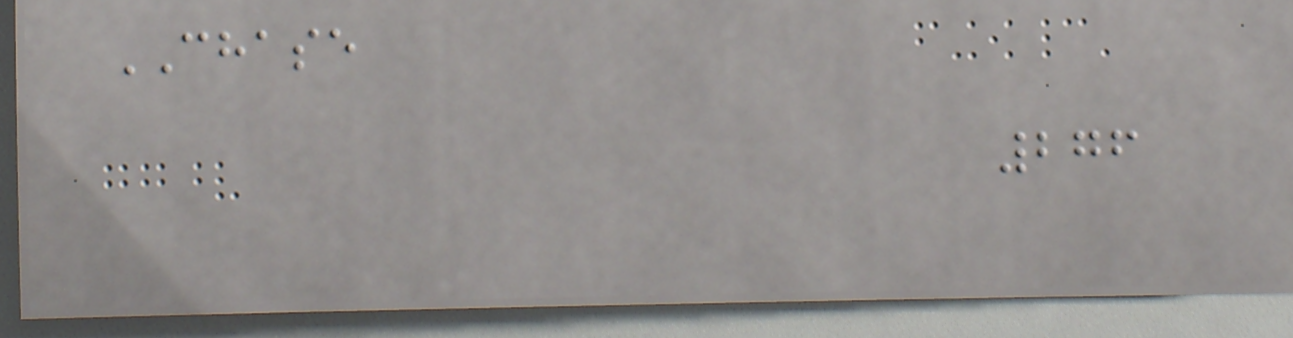CHASE
276
